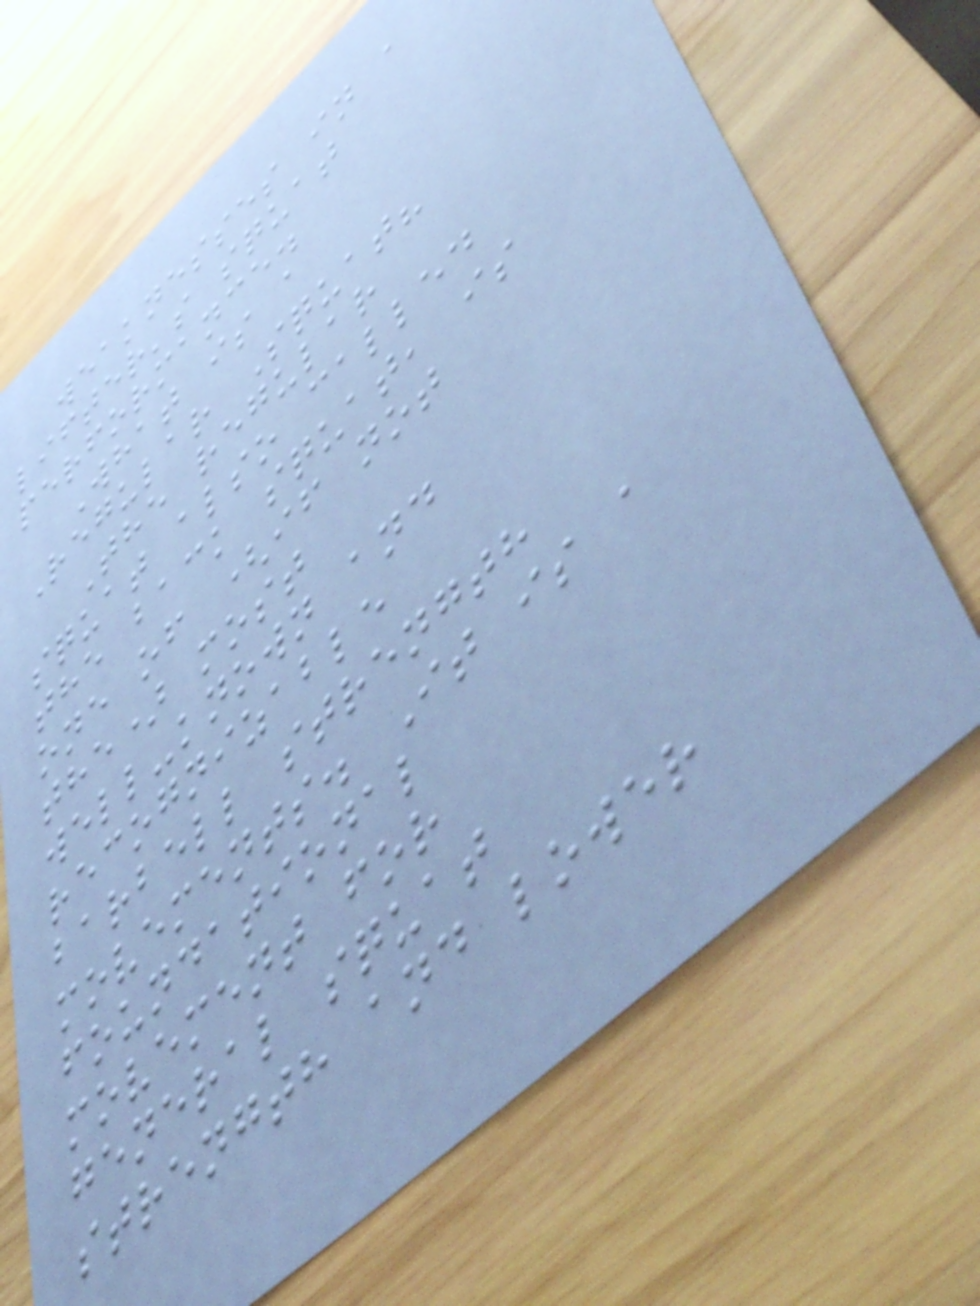weaknesses in a
lifter's squat
performance.
What is a
Regular Squat?
The regular
squat also called
the back squat, is
one of (if not
the) most
well-known and
recognizable
barbell strength
movements. It is a
foundational
movement for
general squat
strength and lower
